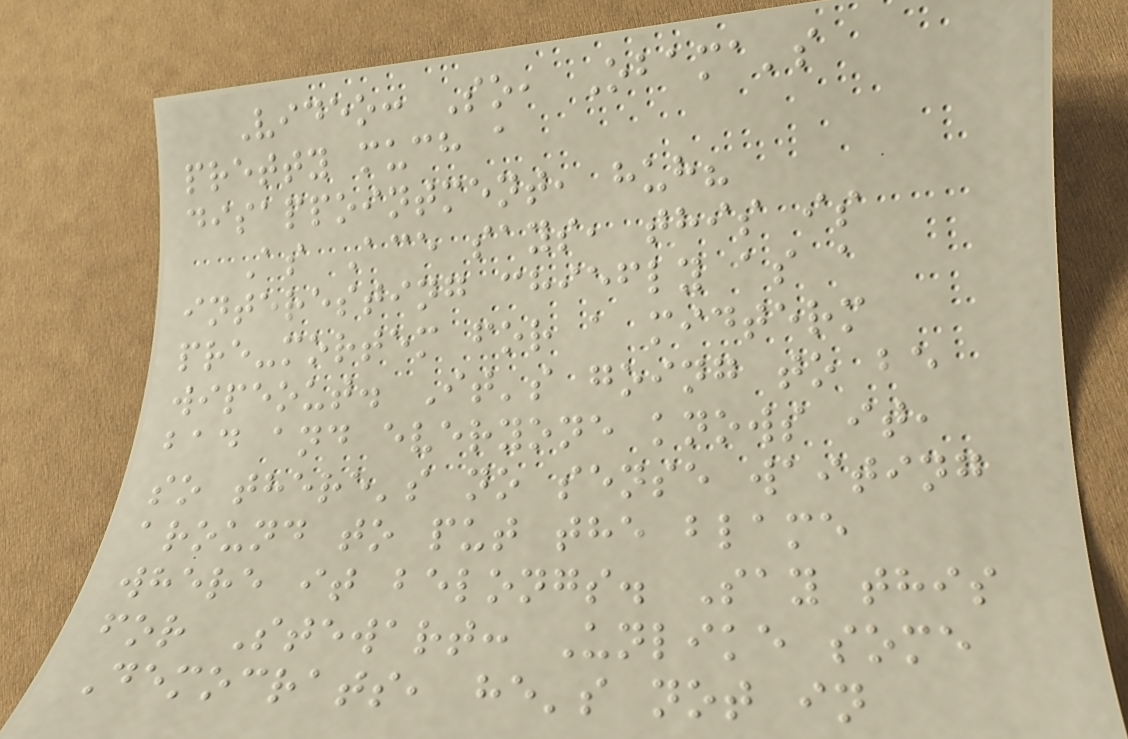Video: So, Obama's
pretty much a
disappointment, huh?
As Ace says, this is
interesting chiefly as a
pre-mortem for a midterm
wipeout. It's going to be
bad and everyone knows it,
so there's no sense waiting
around to put the blame
where it belongs. Say this
for Stewart: Unlike some
Democrats, he's not in
